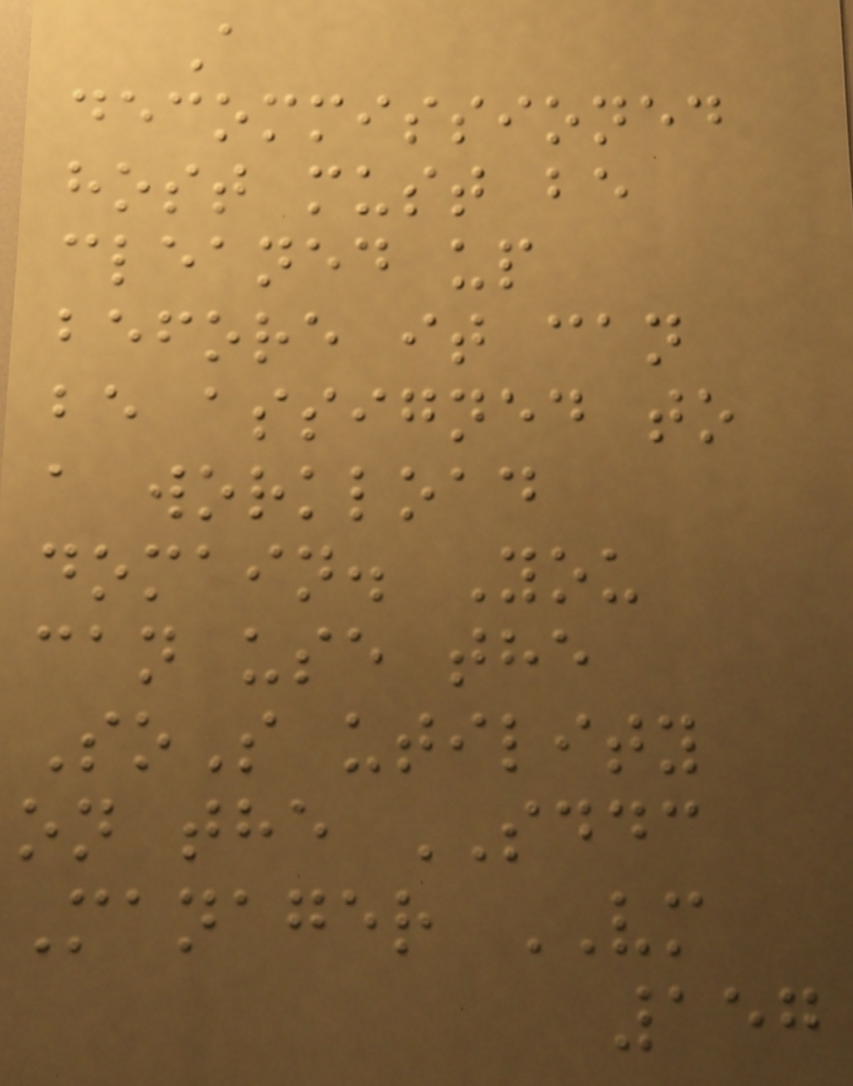A
decommissioned
host must be
cleaned up
before it can
be assigned to
a workload
domain. You
can use the
SoS utility
on the SDDC
Manager VM
157
